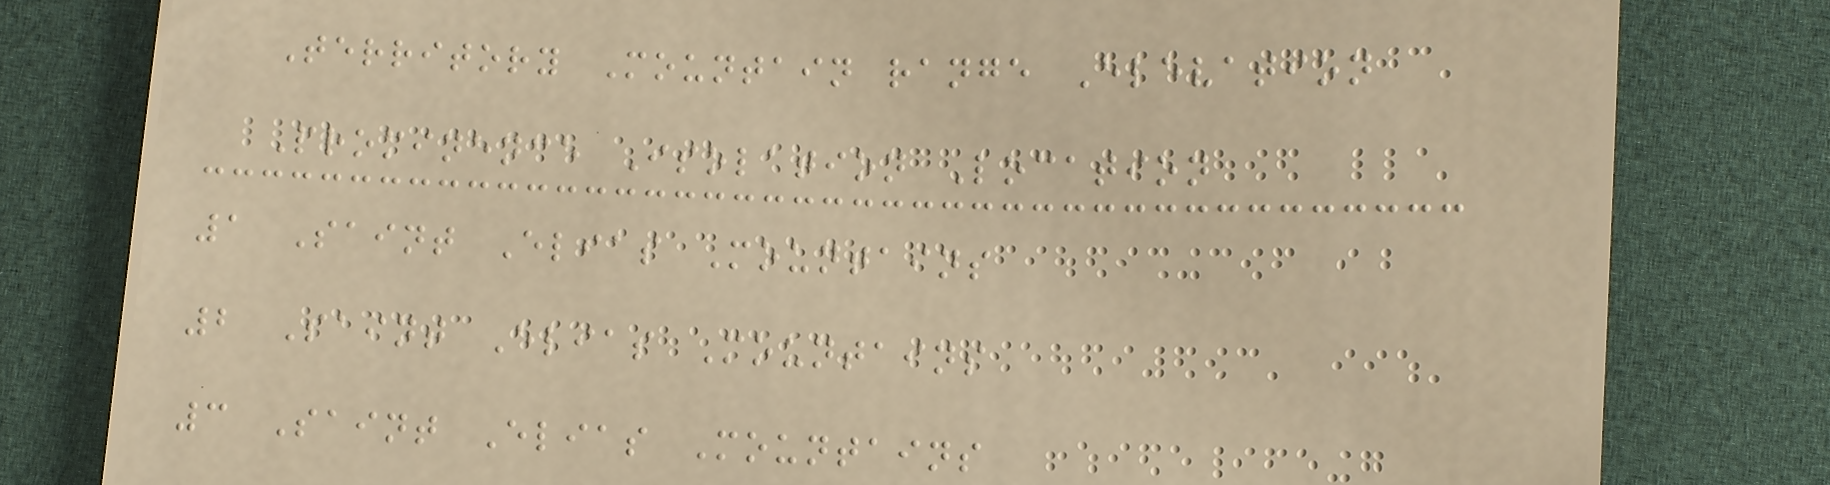Territory Mountain range Elevation
Prominence Isolation Location
1 Saint Elias Mountains
2 Saint Elias Mountains
3 Saint Elias Mountains
